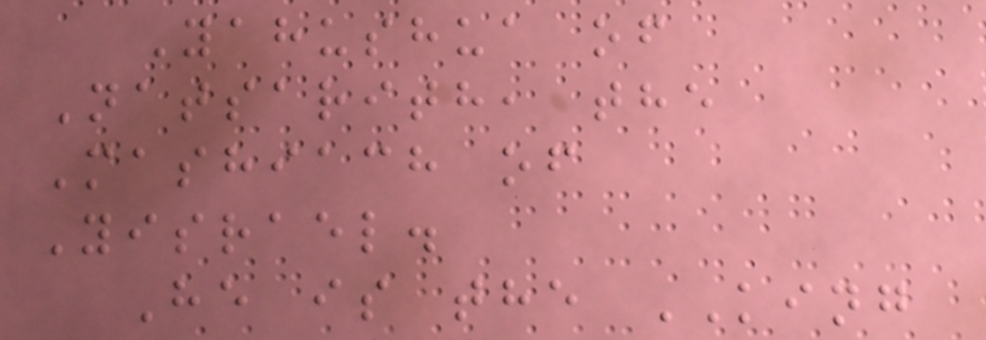Yahushua of
Natsarith, the
Mashiach of
Yisrael.
He is the KING
